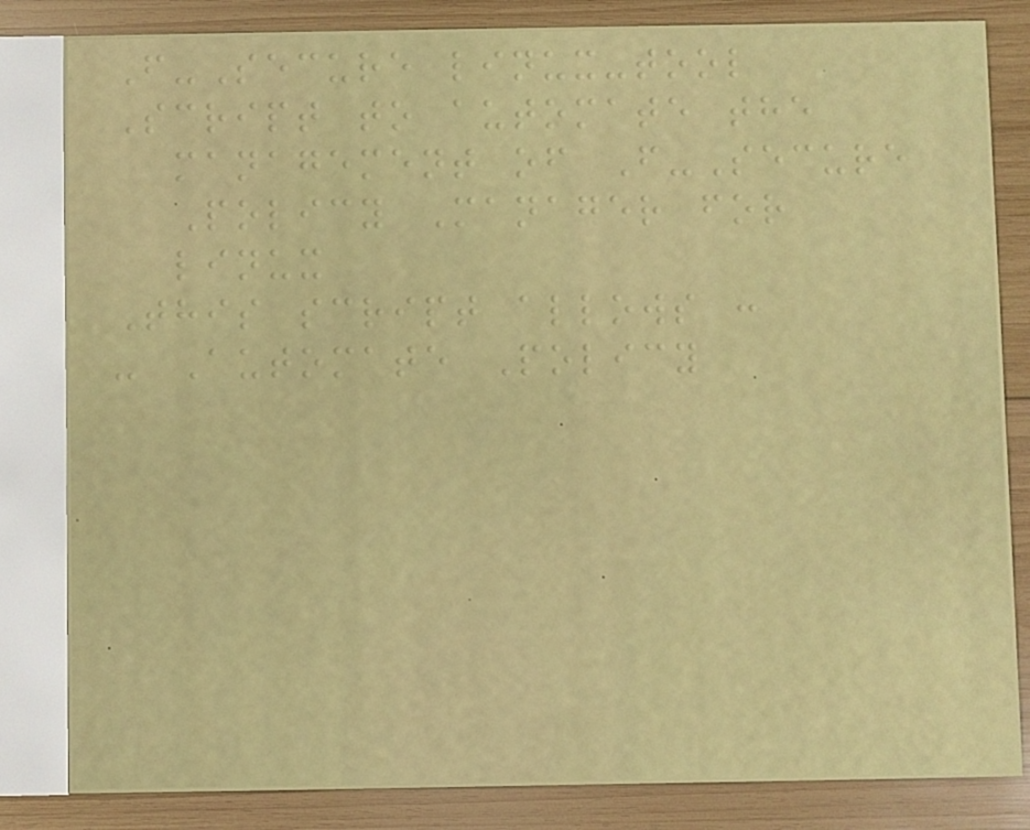F-Secure linux-tool
Script to automate the
management of F-Secure
Policy Manager for
linux
This script allows :
- Automate Policy
